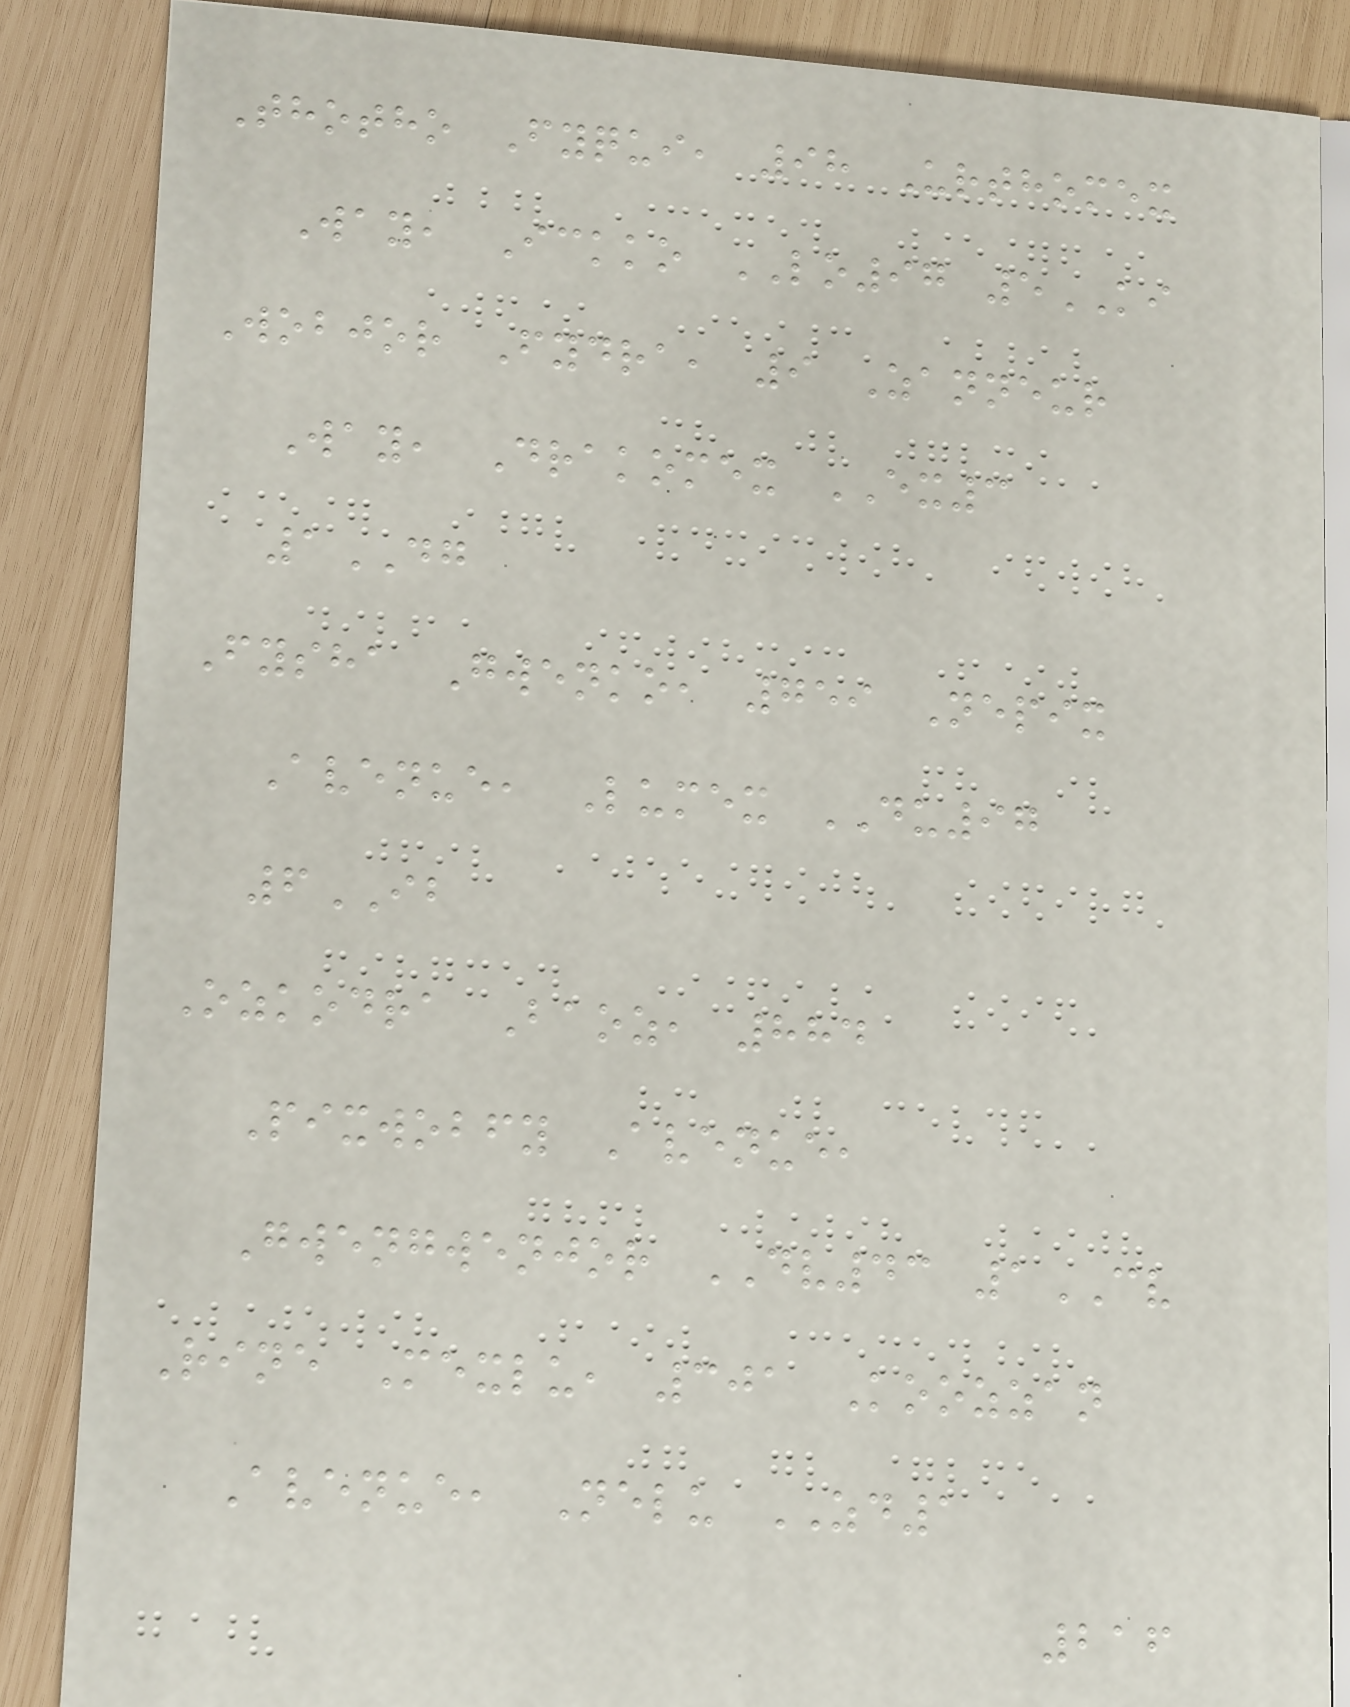Thotho Fyqui, 98 Urthomex
Way, Ickko LO97 5KI
Wobjor Fydra, 9 Zanneur
Way, Drakomex EX3
1DG
Fysha Gwenko, 759 Nepix
Avenue, Lumex DU97
6IB
Ozkodra Baoz, 884
Pixwobfy Avenue,
Gwengwenjor DV43 1CV
Rine Mexlu, 301 Koozzan
Avenue, Nelu ZD1
216
